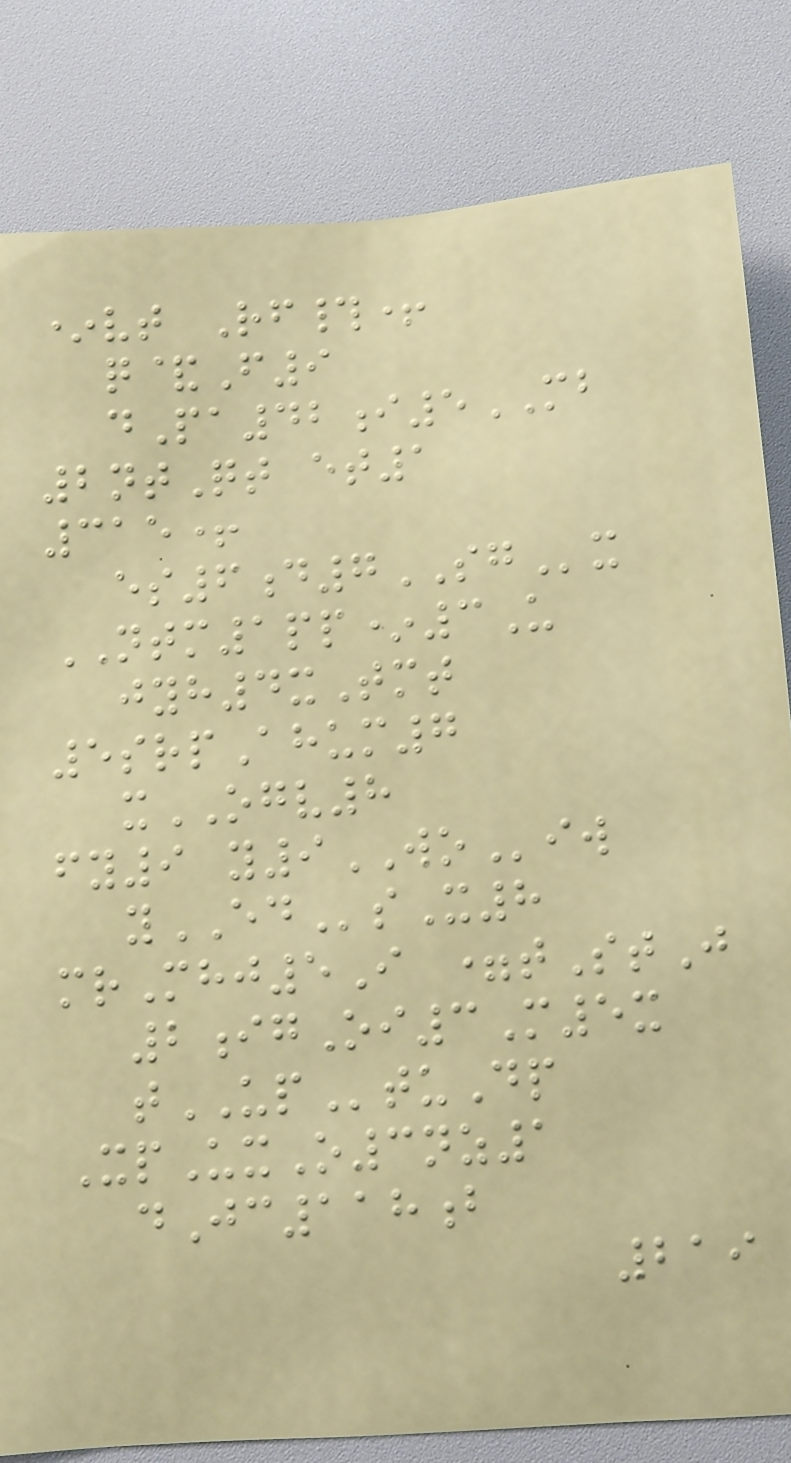*vt Rf#+
q&F9
dPa42i5MB
2ntQt et1
315+
es6d7SGx
NTM1pp*3U
jyh4xTmt
5srpAhum7
xOGV8
fy9 y9WOiw
yEDsX8
mrMhj5I =tStJ
2igOi3M5x
tUPtuDp
XpUxO3nz1
dJc118b
219
